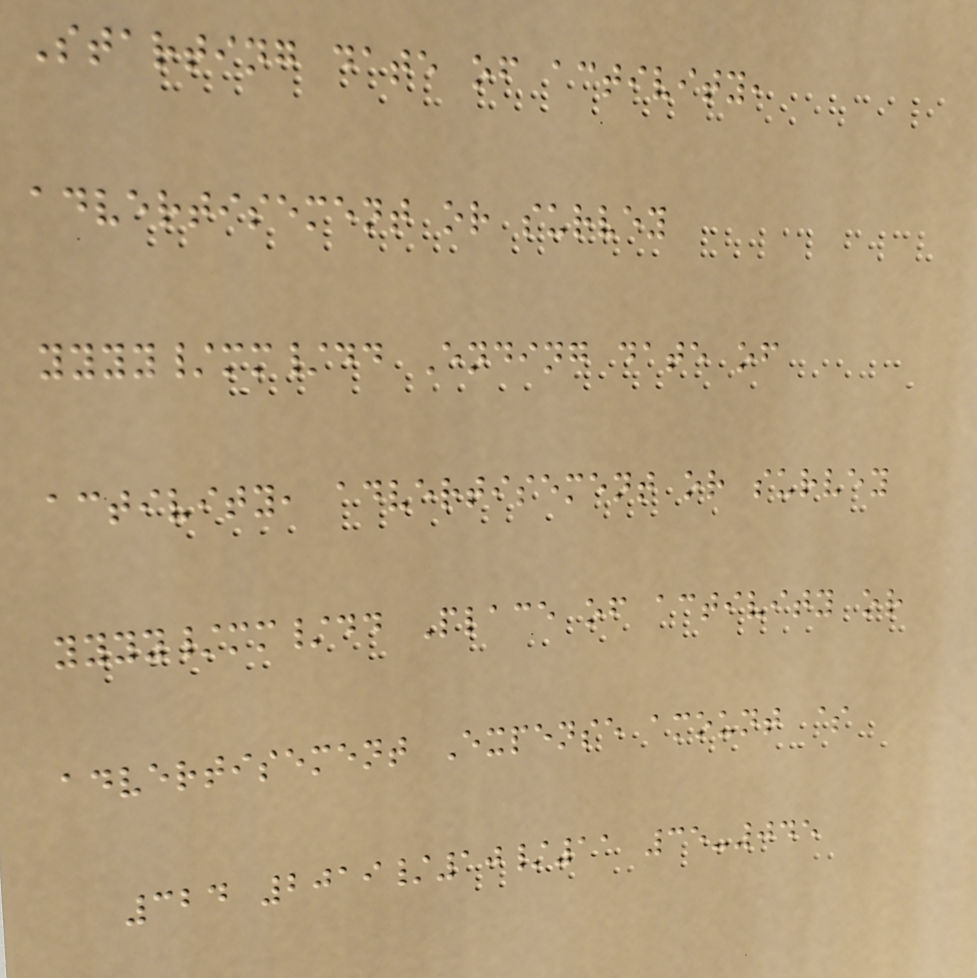Starting date of activity,
advertisement or survey
yyyy/mm/dd Ending date of
activity, advertisement or survey
yyyy/mm/dd Place of activity or
advertisement Expense amount $
324 2019/10/11 35-045
